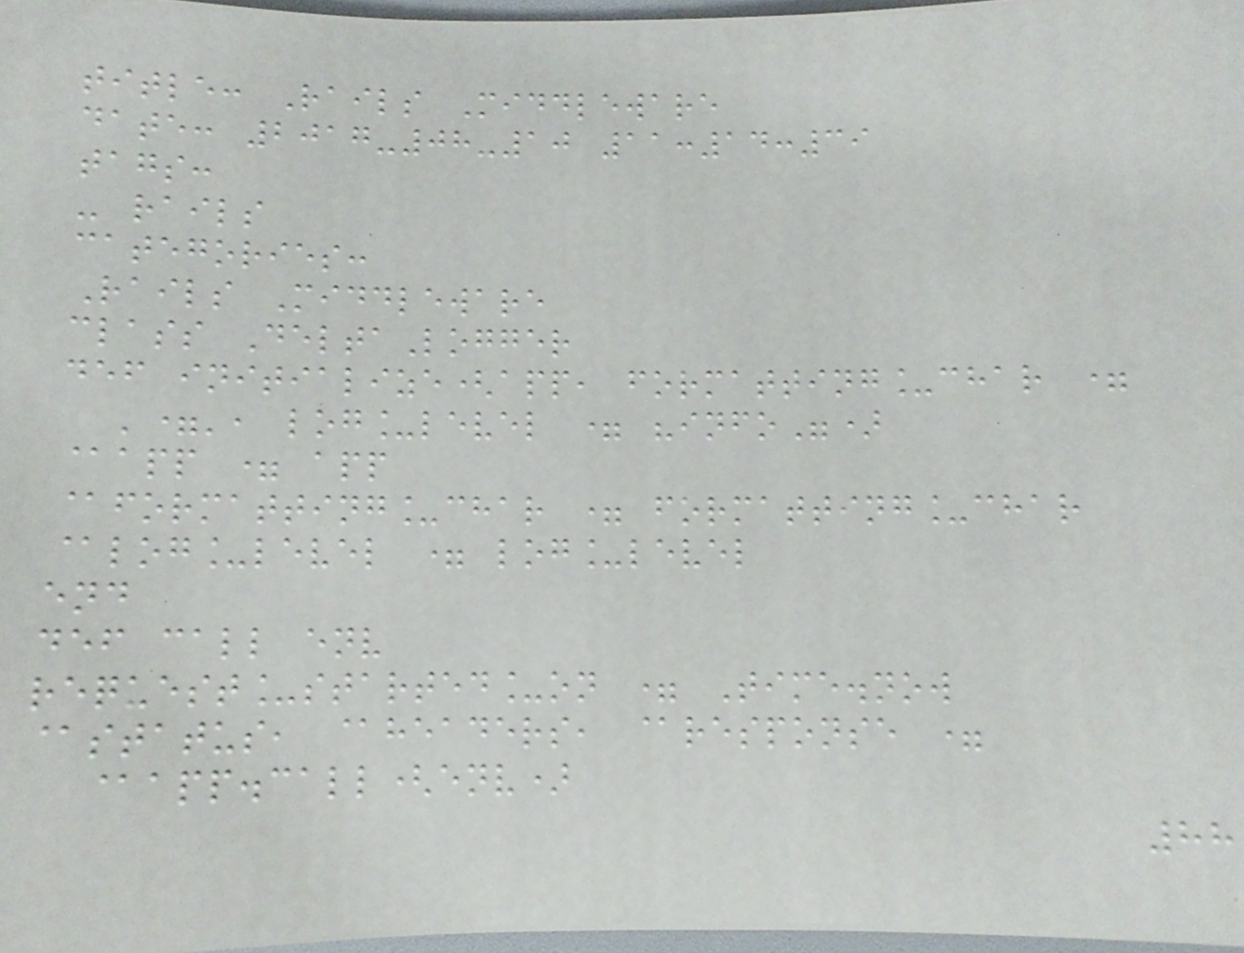title: Rails Middleware
date: 2017-08-10 11:14:39
tags:
- rails
categories:
Rails Middleware
class DeltaLogger
def initialize(app, formatting_char =
'=', log_level = "info")
@app = app
@formatting_char = formatting_char
@log_level = log_level
end
def call env
request_started_on = Time.now
@status, @headers, @response =
@app.call(env)
88
